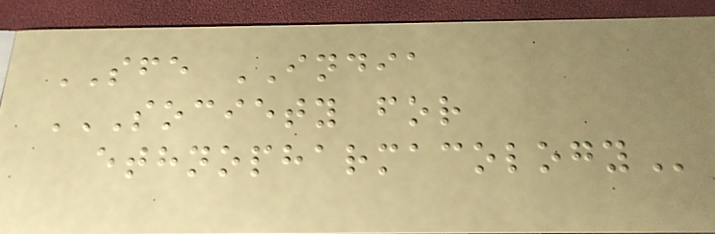SFE INDIA
SOCIETY FOR
ETHNOPHARMACOLOGY
